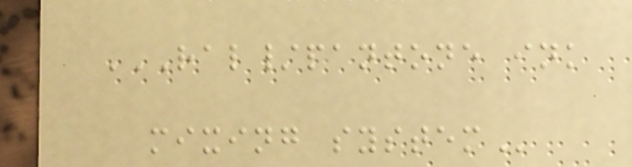RAL/PANTONE INK
MIXING SYSTEM
